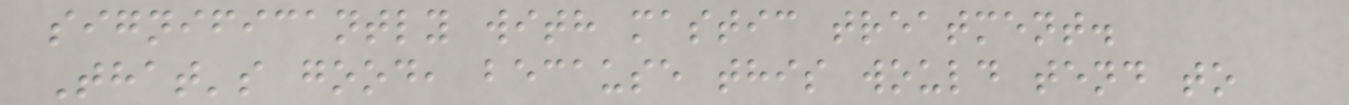significantly with mastic treatment.
That's good, because this would tend to
